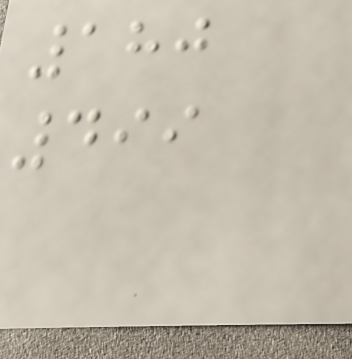180
499
